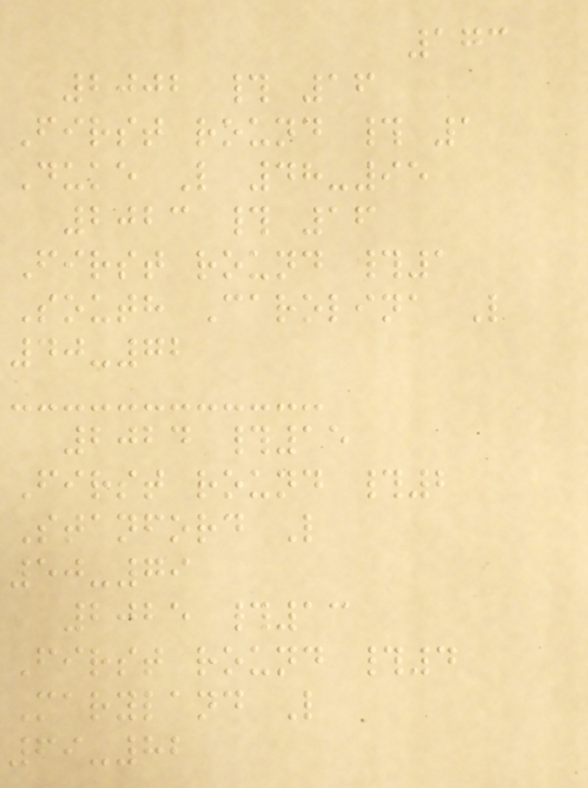173
2002 # 16
First round # 1
Duke L 48-95
2023 # 16
First round #1
South Carolina L
40-72
2024 #15
First round #2
Stanford L
50-79
2025 #13
First round #4
Maryland L
69-82
